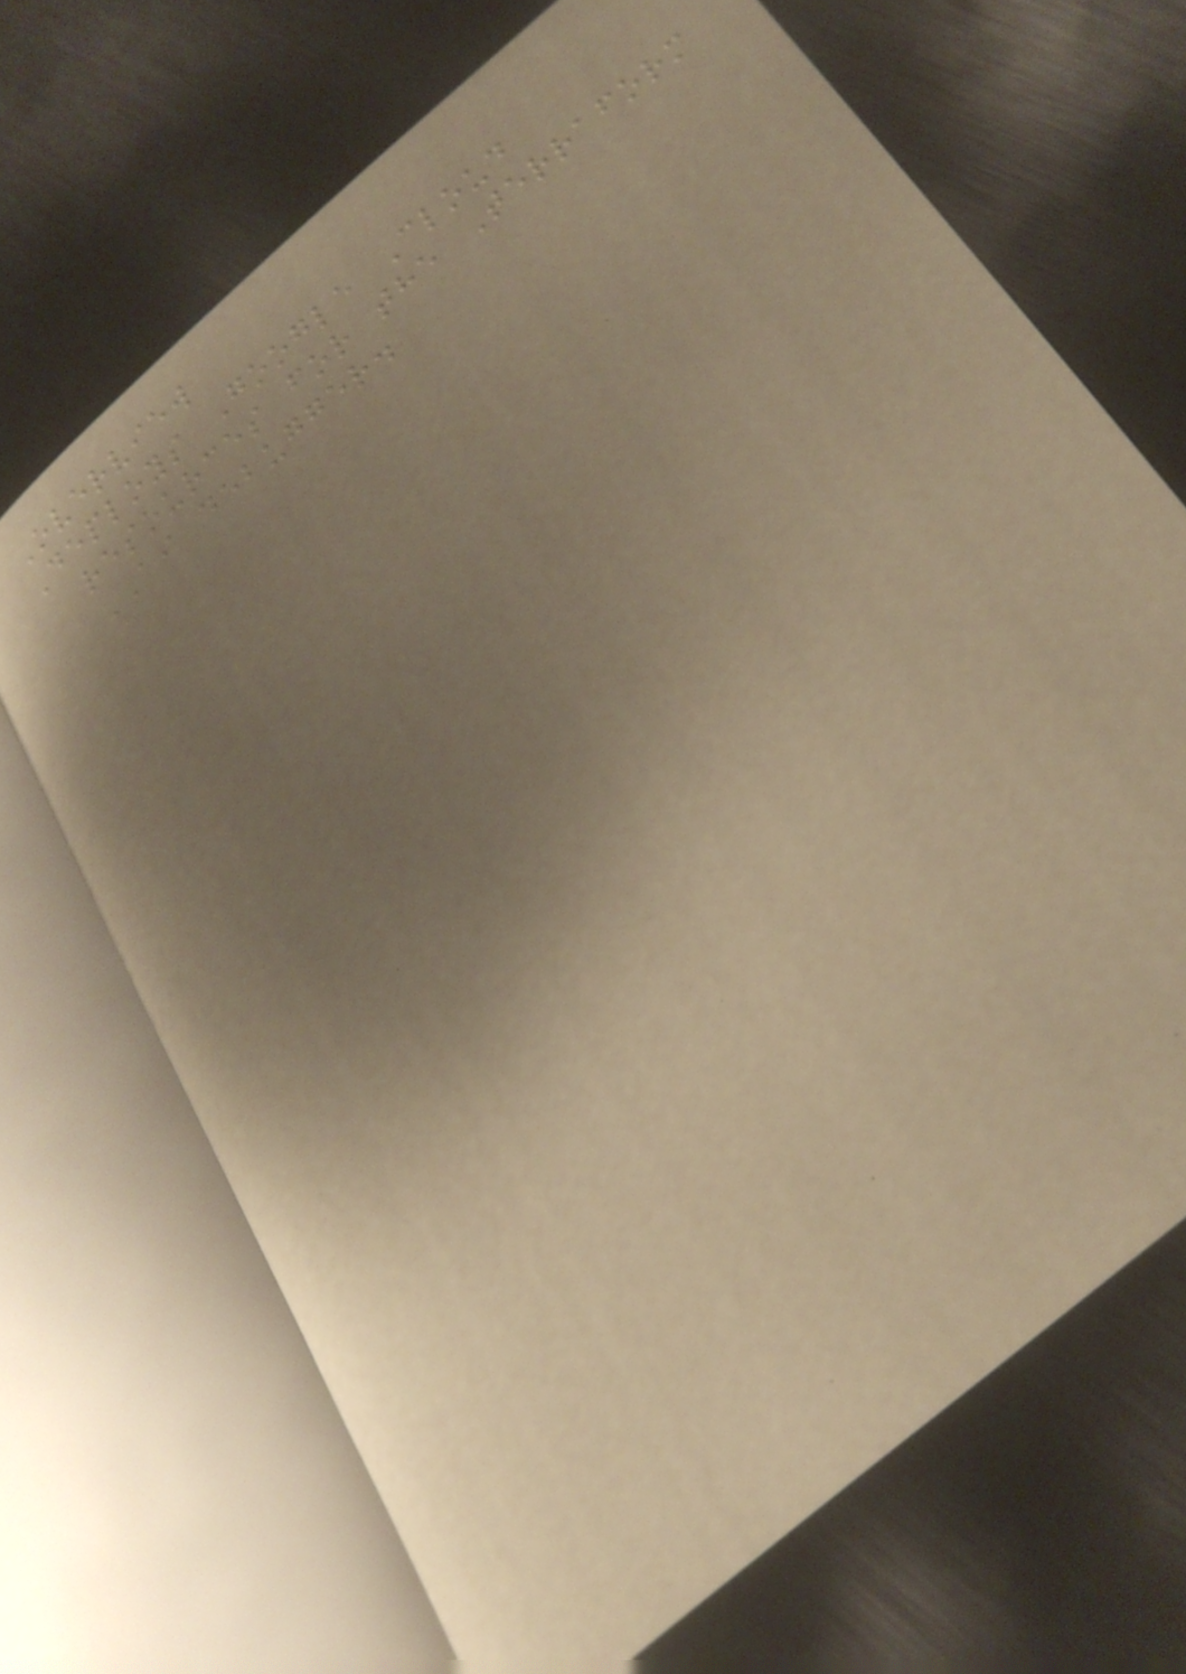Overview
Deploys Google Cloud
resources for the Terraform
AI debugger.
